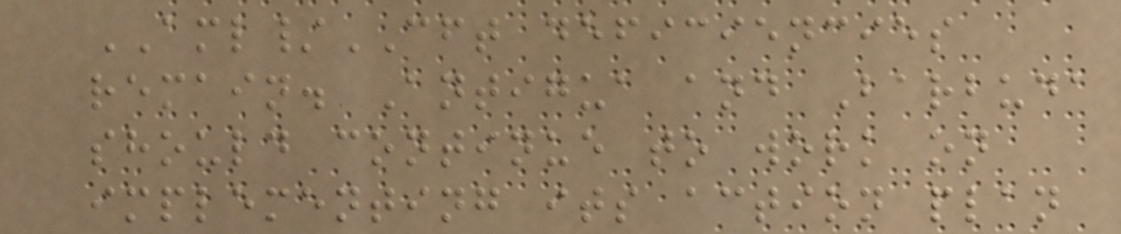AML/CFT deficiencies
remain. Antigua and Barbuda
should continue to work on
implementing its action plan
